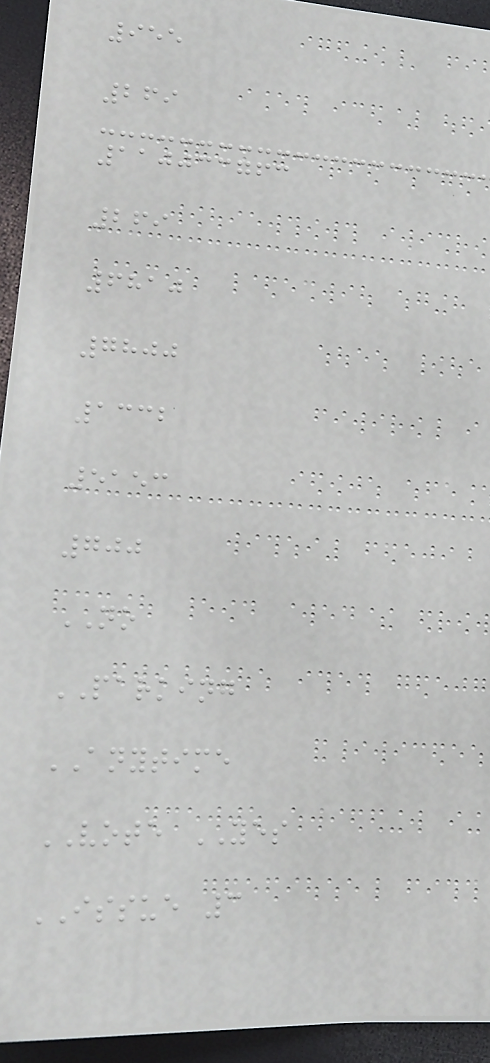955
269
110033763
269
6810
7800
1332
5153
700
NO
PARKING
ANYTIME
VOTE YES
ISSUE 3
